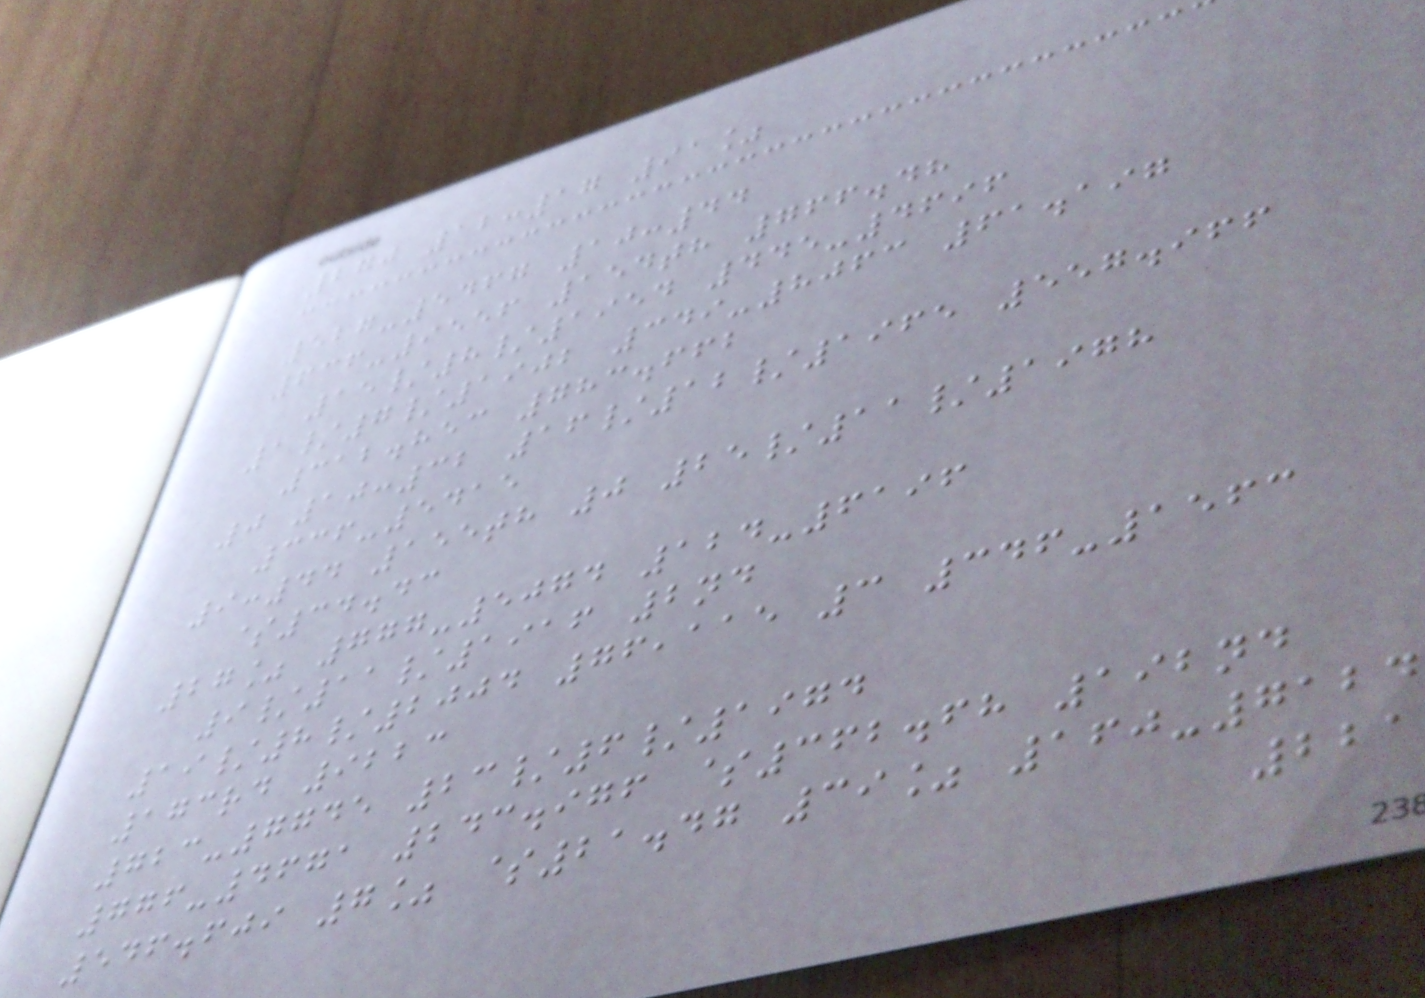270 12:17 91%
527-5467 10:44
636-9556 154th 766.48
15/8/1954 445-4696
1/7/1902 349-8063 61.197
312.853 783.662
0 10:32 16/12/1965 557.966
336-5415
9:44 155th 0 25/11/1978
$34.43
27% 777-5074 124-6196
9/11/1916 2nd
19/8/2004 76,115 3 346-1563
173rd 9223
723-7745 23/6/1974
776-4671 243.976 $362.68 192nd
546.609 7% $21.47 39% 160-7124
221
